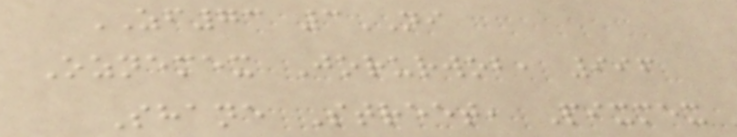ZF73 3NI
Oznemex Jorurwob, 996
Shane Street, Pixmex
